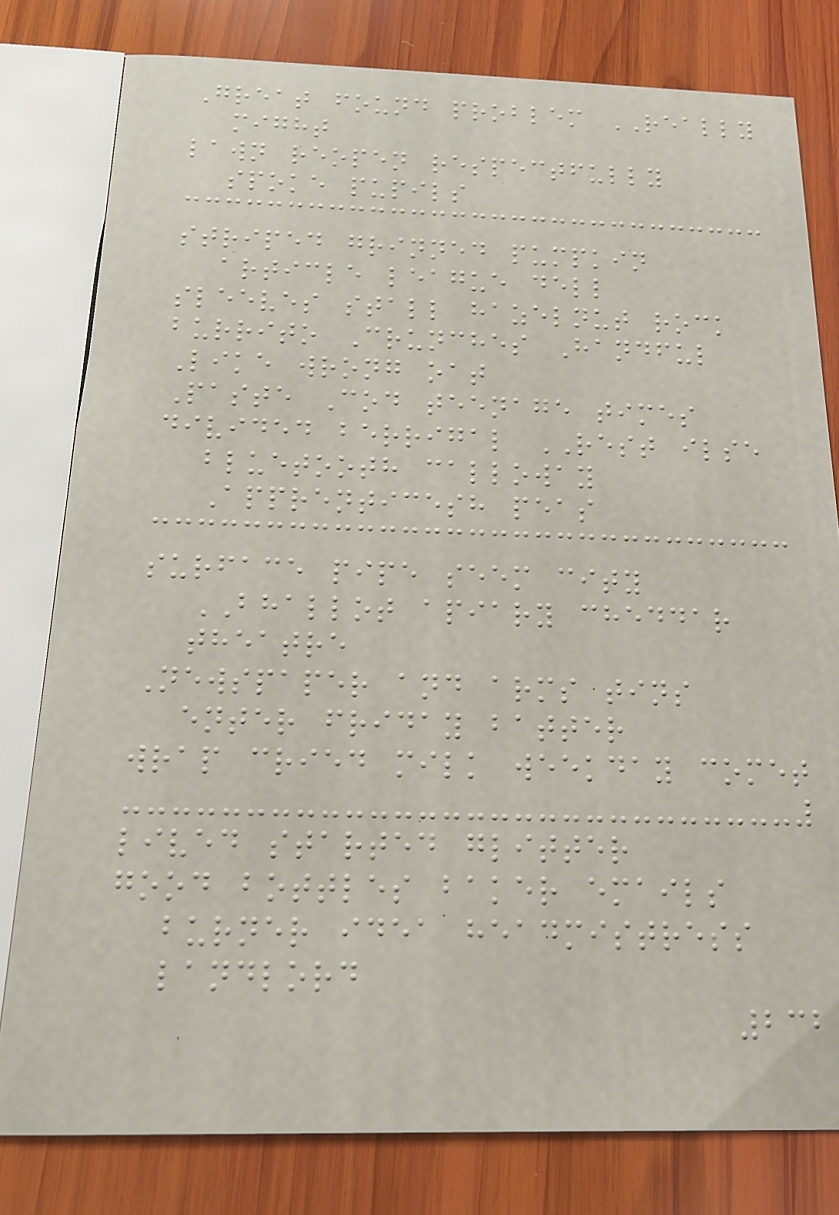Great found problem REALLY
might
lawn reopen respectfully
spoke pupils
striped grinned pumpkin
article league dell
sleeves stall hazelnut rock
burrito Crunches Handful
Like wrong oat
Paste Cod teenage times
divided berrigal REST ilse
bluetooth calloway
Apprenticesh peas
surface pipe seem city
BHALLOT apiary cheddar
theatre
Newspaper and arms tins
enter friday batter
wrap cried milk weekday comet
lived started glitter
good bottles baker emails
burner idea headmistress
landlord
232
